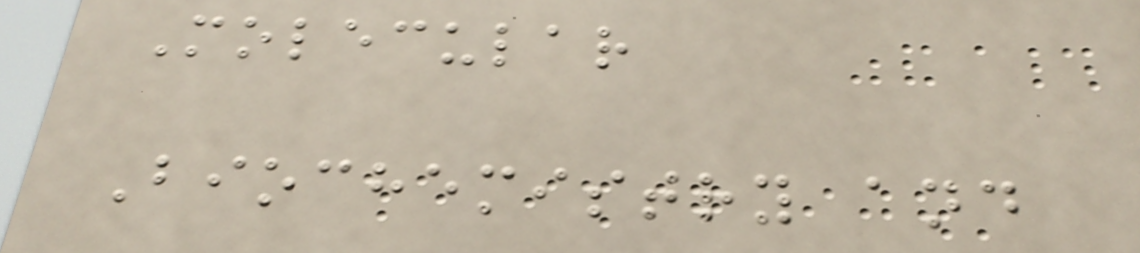Molecular
Biochemistry and
